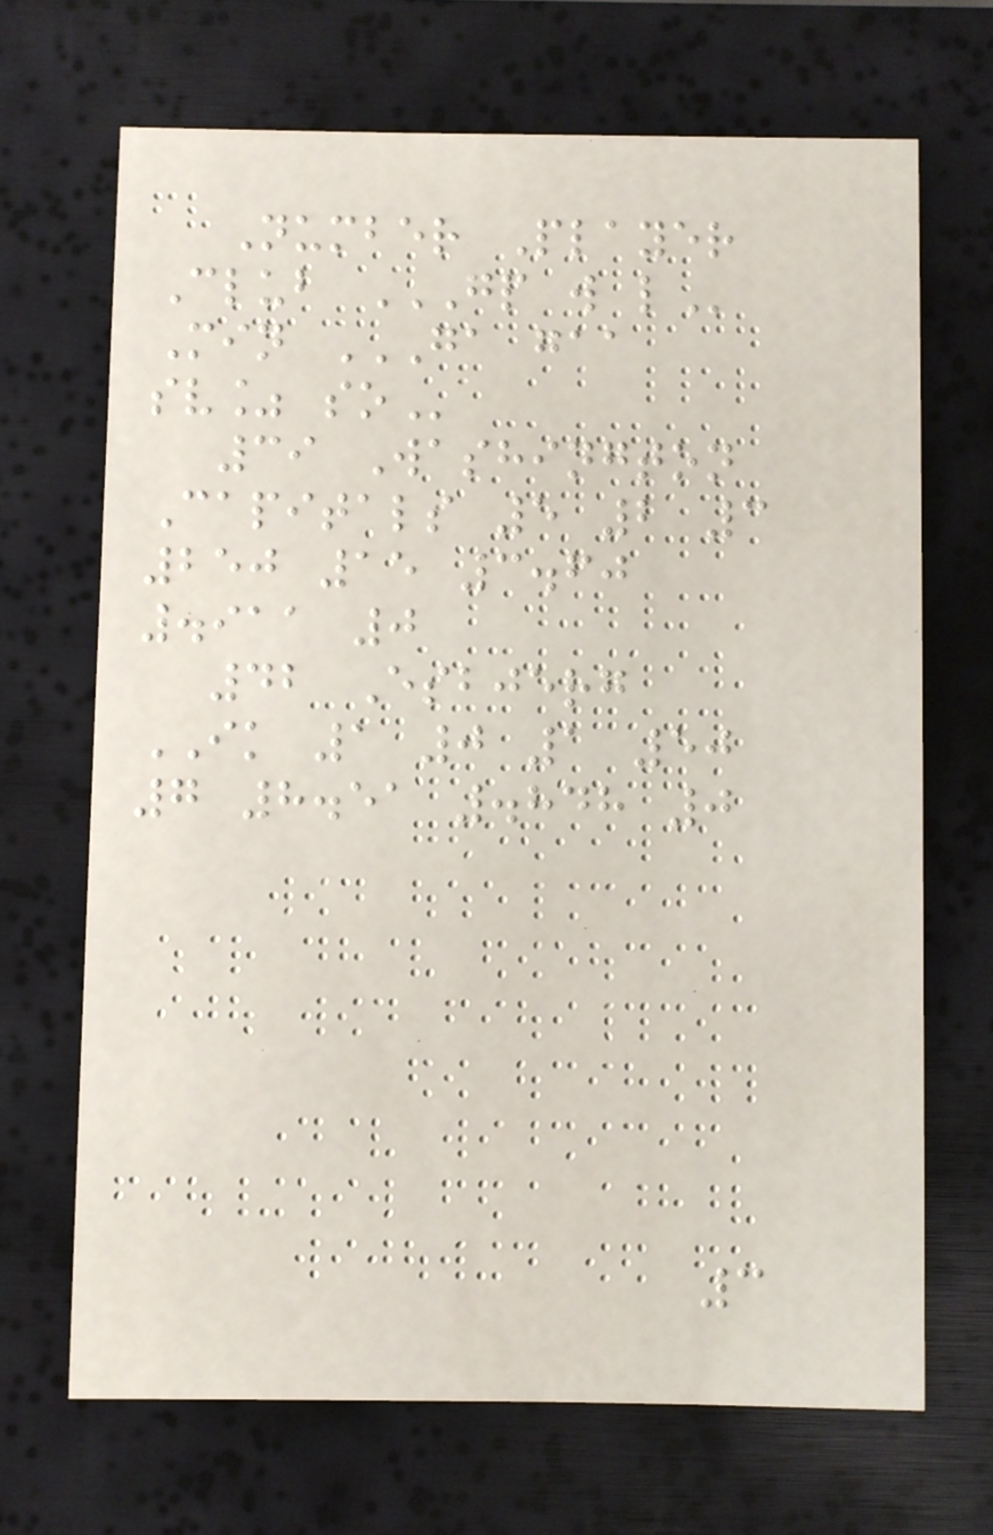Number Player
Club GP W L
Min GA GAA
SV% SO
39 Washington
Capitals 5 2 3
250 15 3.60
.911 0
42 Esbjerg
IK 1 0 1 50
7 8.51 .848 0
3
